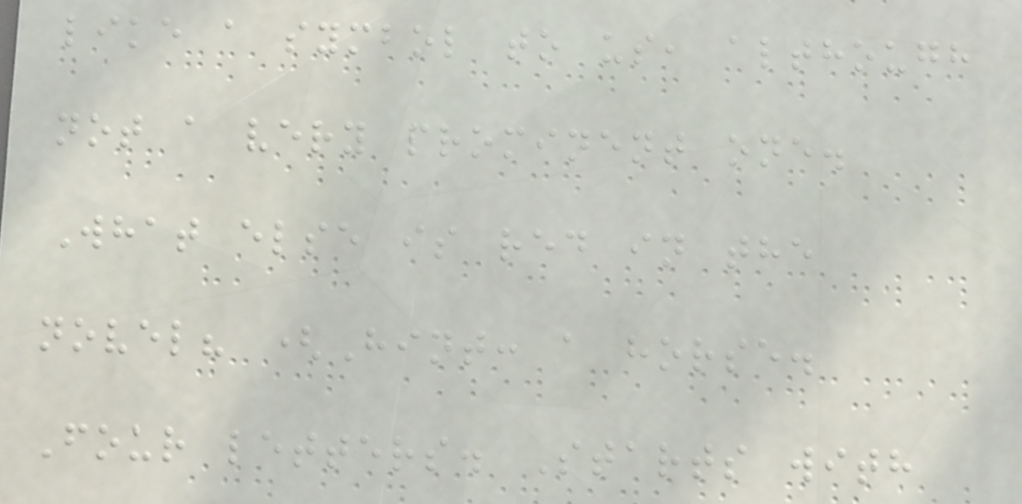like a symbol to us, although
not a very prominent one.
What else is red in the
novel? (Hint: a horse.
Four letters. Starts with
